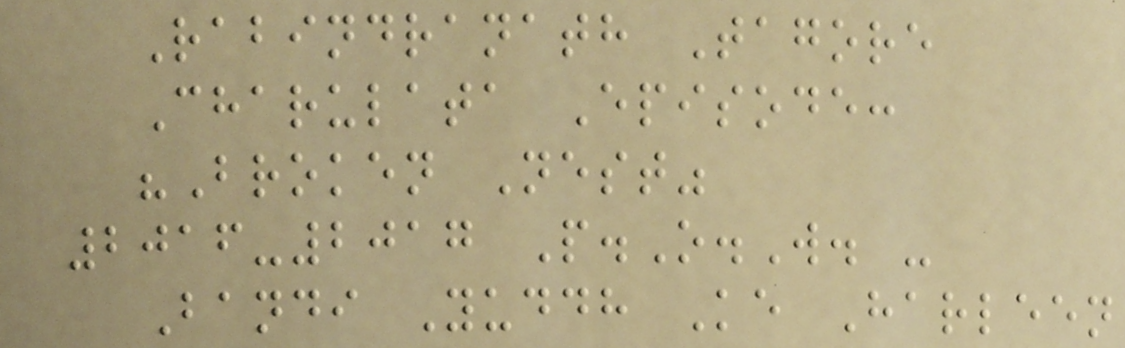Rabindranath Tagore
Charulata Episode:
"Broken Nest"
2016-2017 P.O.W. -
Bandi Yuddh Ke Harleen
